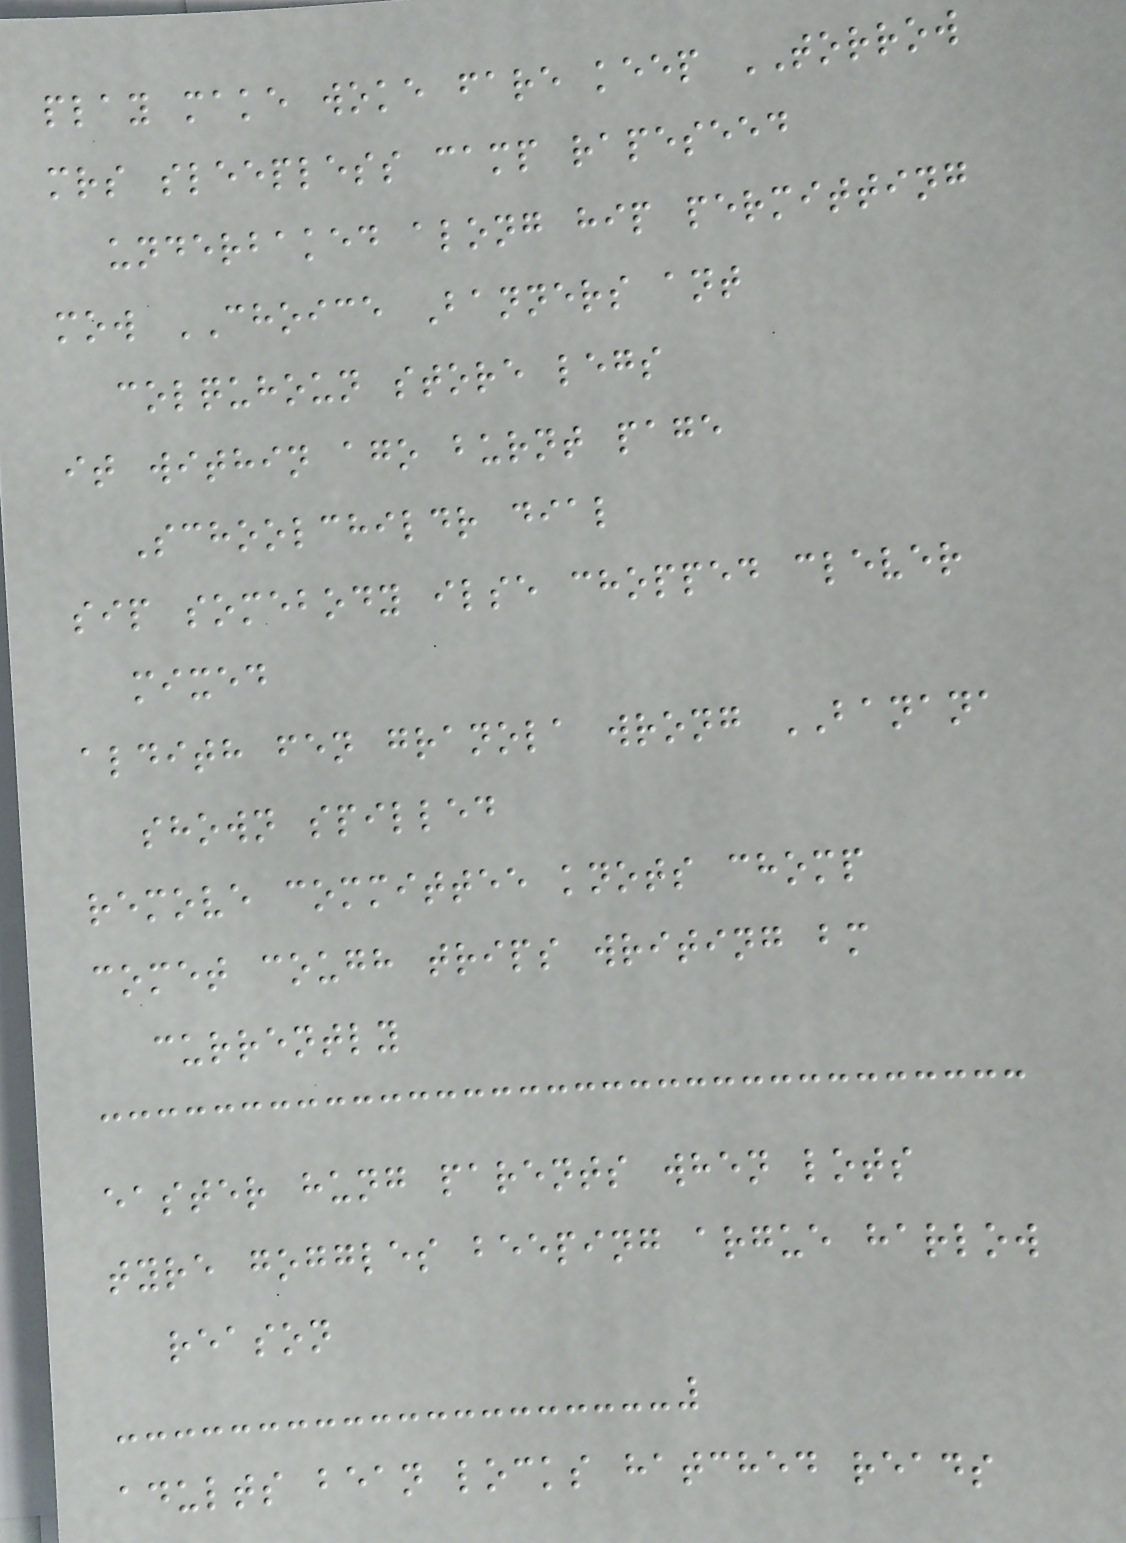play make woke fare keep TORROW
mrs sleepless camp rapeseed
underbaked along hip permitting
mow CHOICE Banners ant
colquhoun store legs
it within ago burnt page
Schoolchildr dial
sip somebody ilse chopped clever
mixed
aldith fen granola wrong BANANA
shown spilled
remove committee knots chomp
comet cough trips writing bm
currently
easter hung parents when lots
tyre goggles beeping argue harlow
reason
adults bean locks hatched reads
